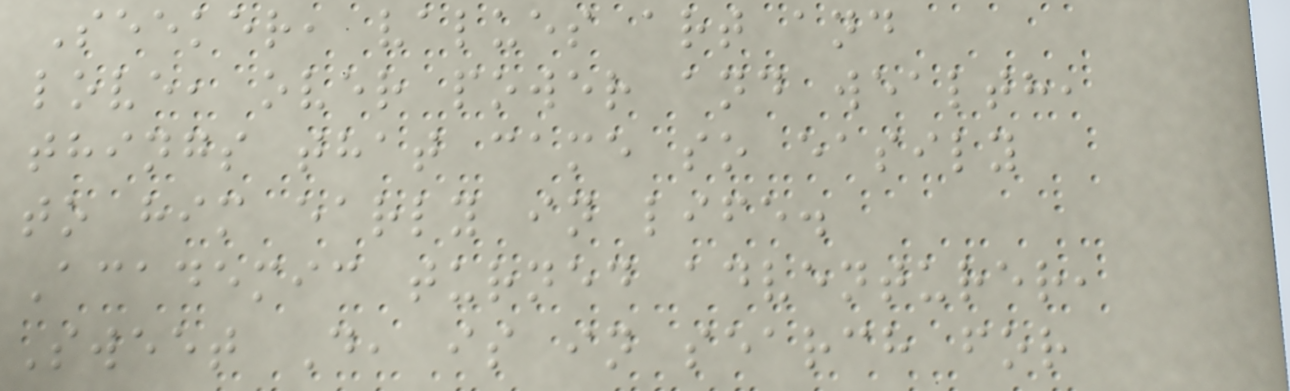Seeker, values art and
love, over power and wealth,
things that came so easily
to him early in life.
Academic turned adventurer,
Sweet D, is in search for
